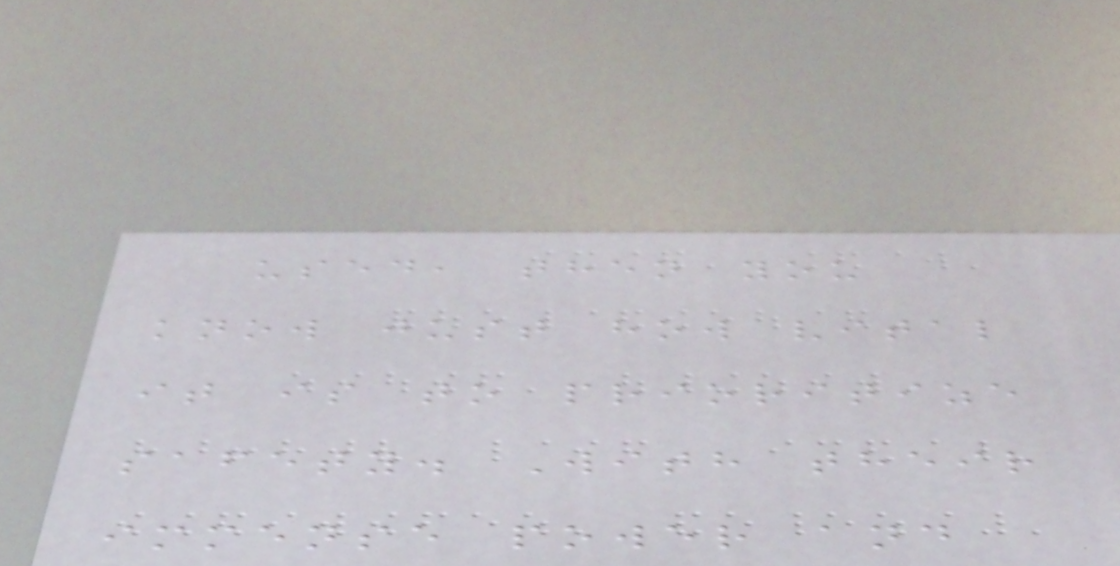used, then you
know just how vital
it is to prioritize
safety. With their
immense power and
